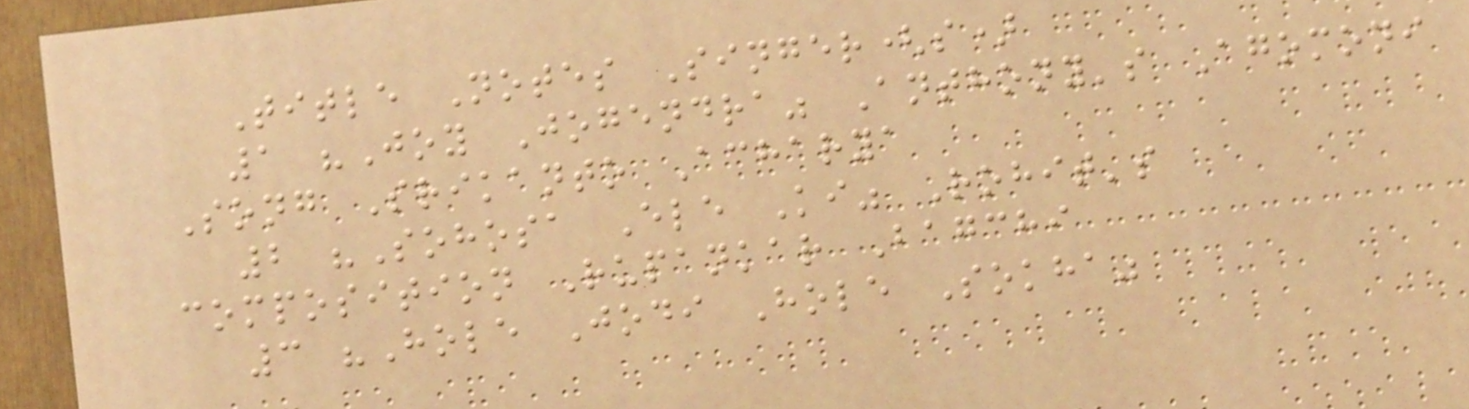Title Notes Singer(s)
1 "Joy Jogendra" Anthony's Agomoni
Song Srikanto Acharya
2 "Sohosa Ele Ki" Rohit's
composition Rupankar Bagchi
3 "Hole Jodi Hole Sokha"
